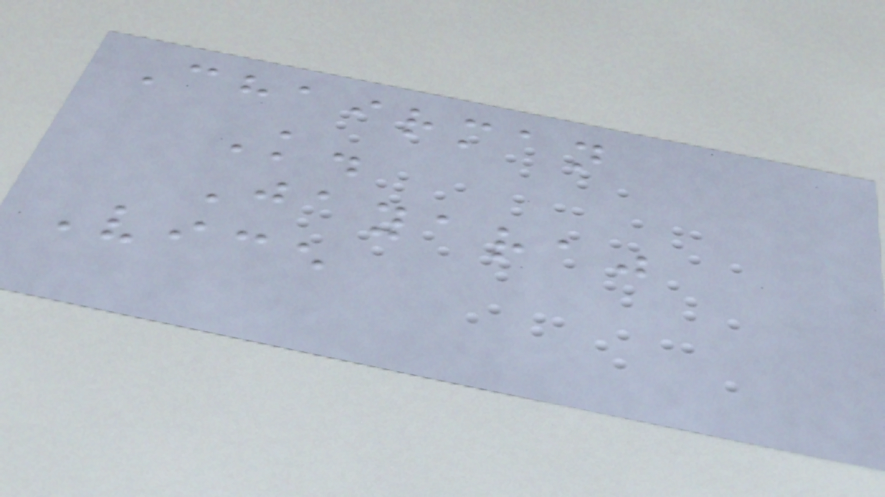Chairman
K.
Jayaraj
Vice
